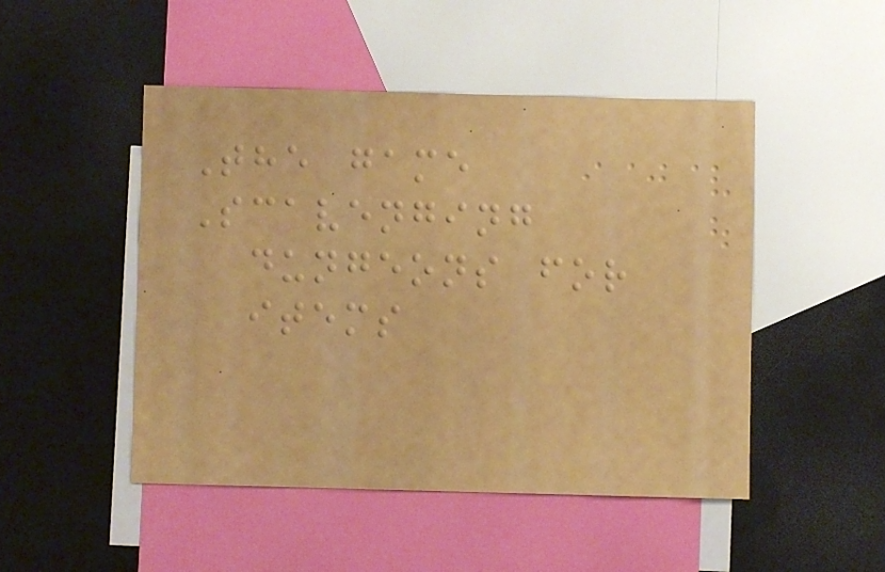The game
Scavenging
dungeons for
items
